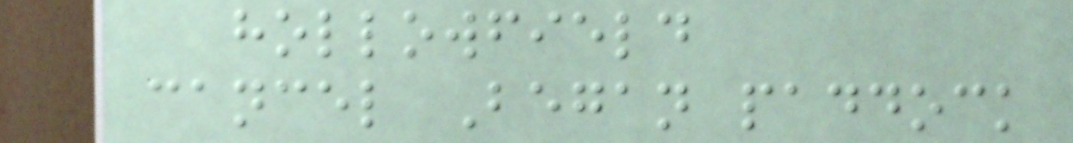hollowfield
cancel Began paddock
